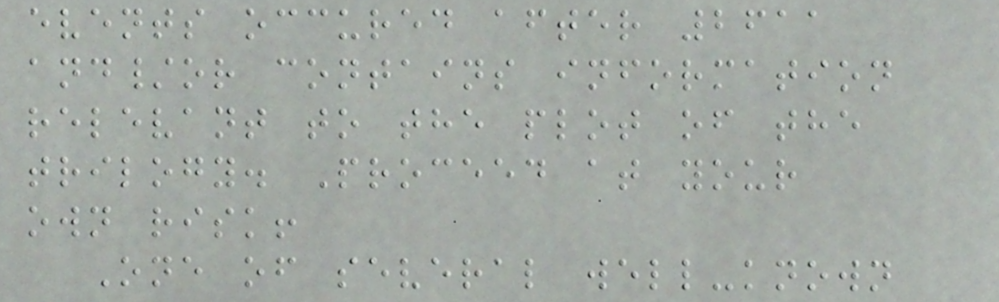events occured after 2611
and/or contains information
relevant to the plot of the
trilogy. Proceed at your
own risk!
One of several well-known
